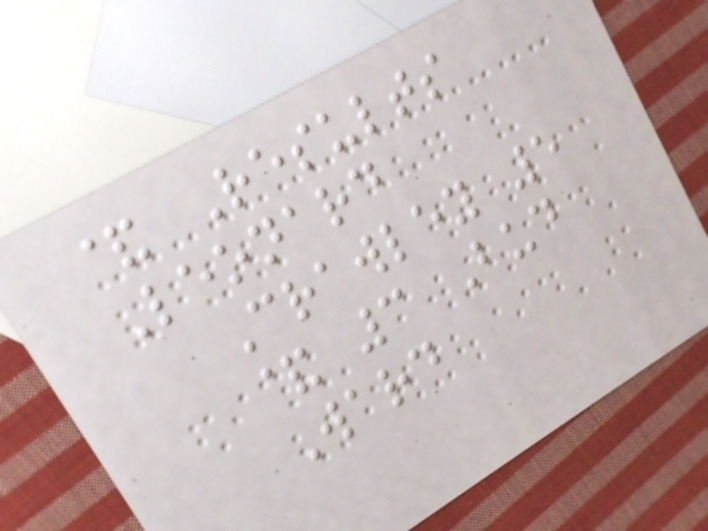& Results
Leonard
Crawley 5
& 3 Bud
Ward
